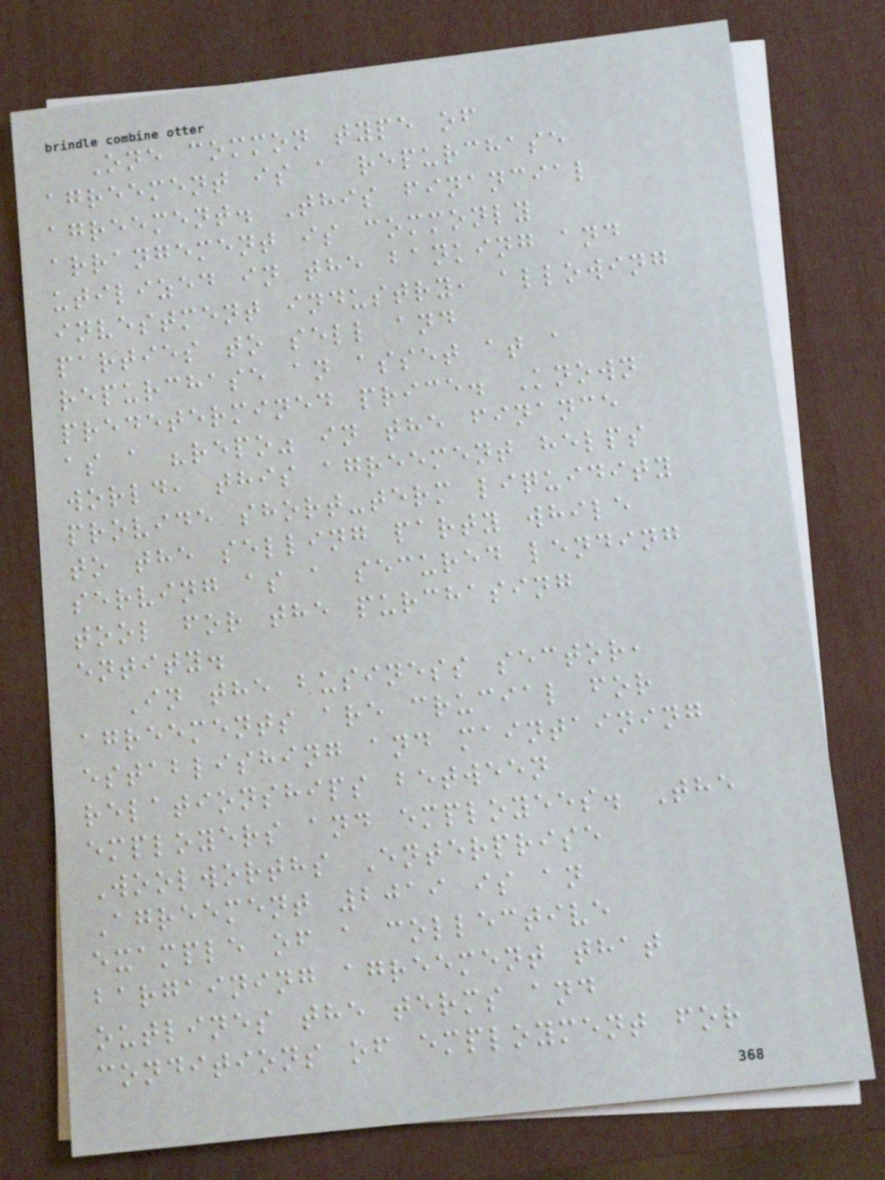One common type of
agreement is a repurchase
agreement. This financial
arrangement is commonly
utilized in the banking and
investment industry, allowing
parties to sell and
repurchase an asset at a
predetermined price. Known
as a "repo" in the finance
world, this agreement helps
provide short-term liquidity
to the selling party while
serving as a secured lending
tool for the purchasing
entity.
In the business sector,
agreements are crucial for
establishing and maintaining
relationships between
employers and employees. The
Woolworths Enterprise
Agreement 2019 is an
example of a collective
bargaining agreement that
outlines the terms and
conditions of employment for
